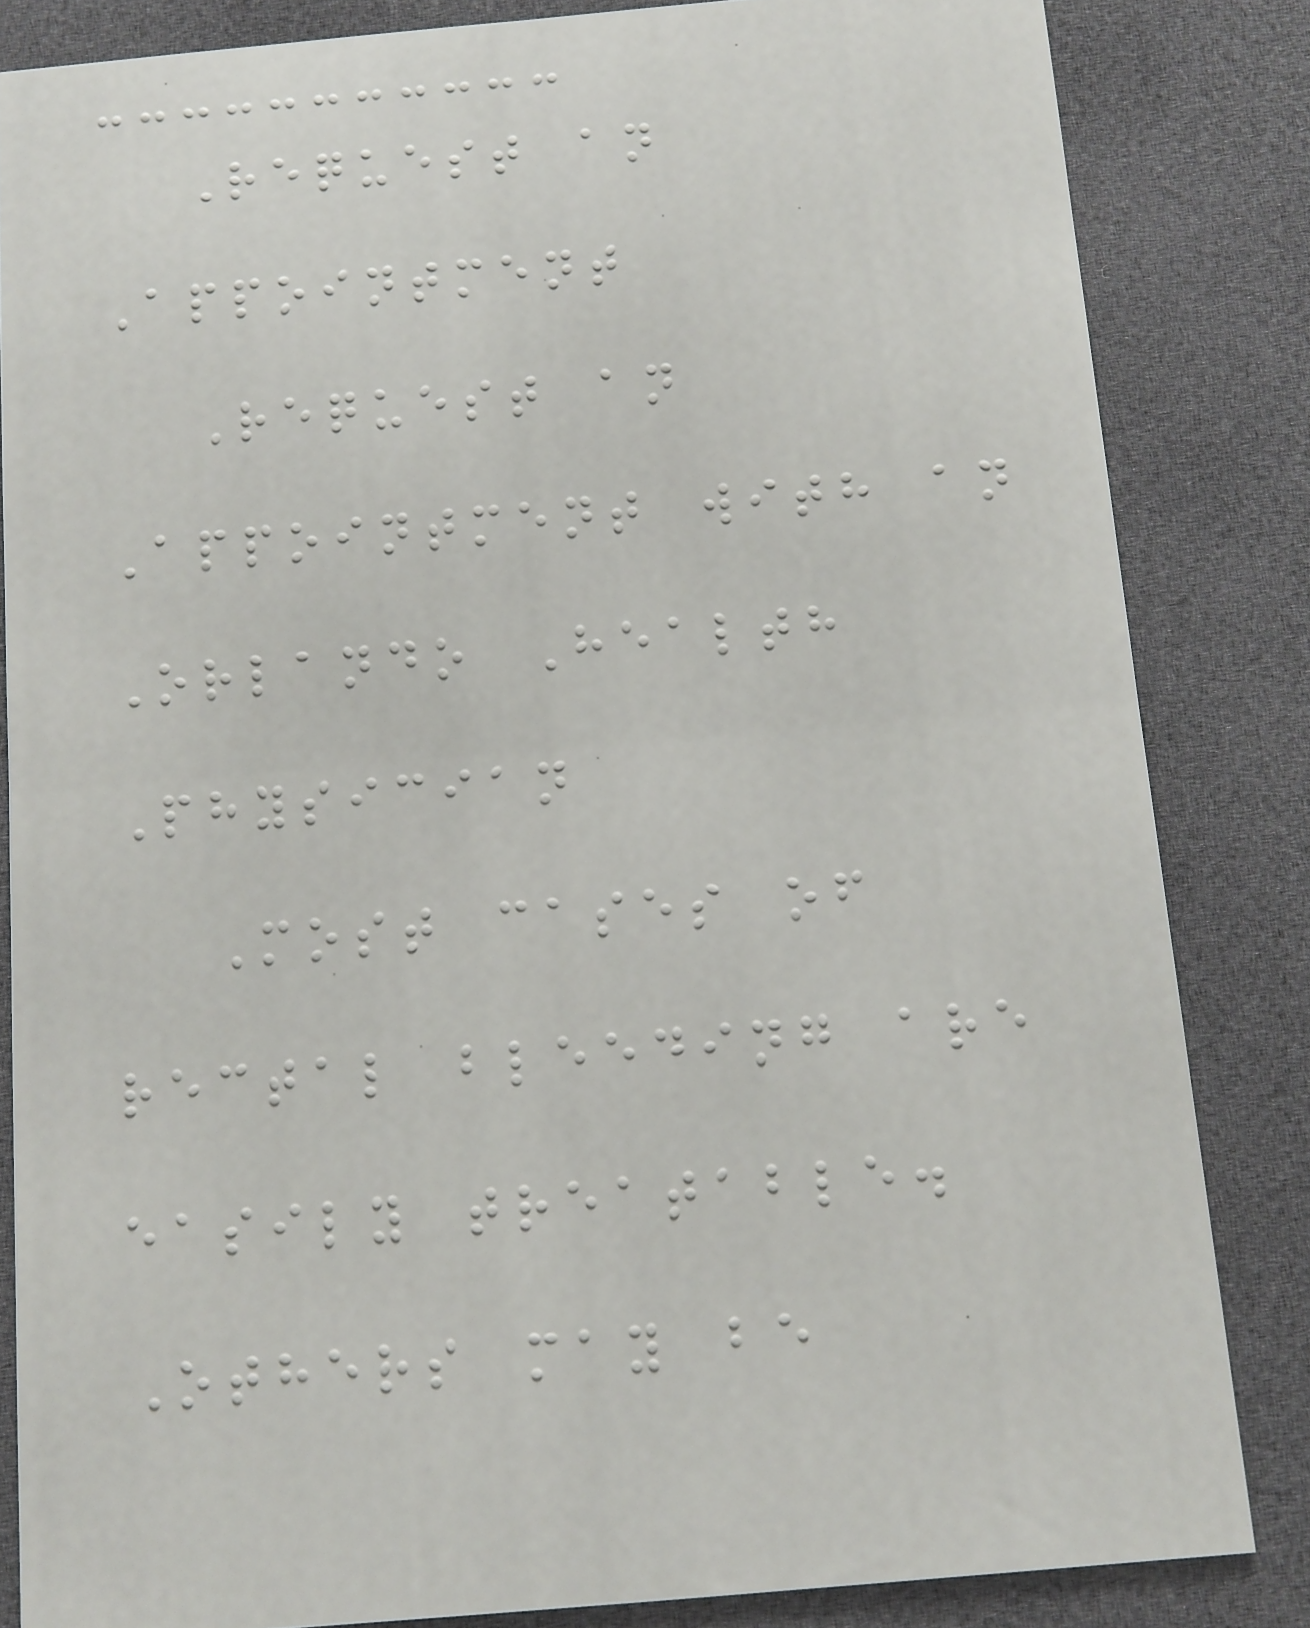Request an
Appointment
Request an
Appointment with an
Orlando Health
Physician
Most cases of
rectal bleeding are
easily treatable.
Others may be
